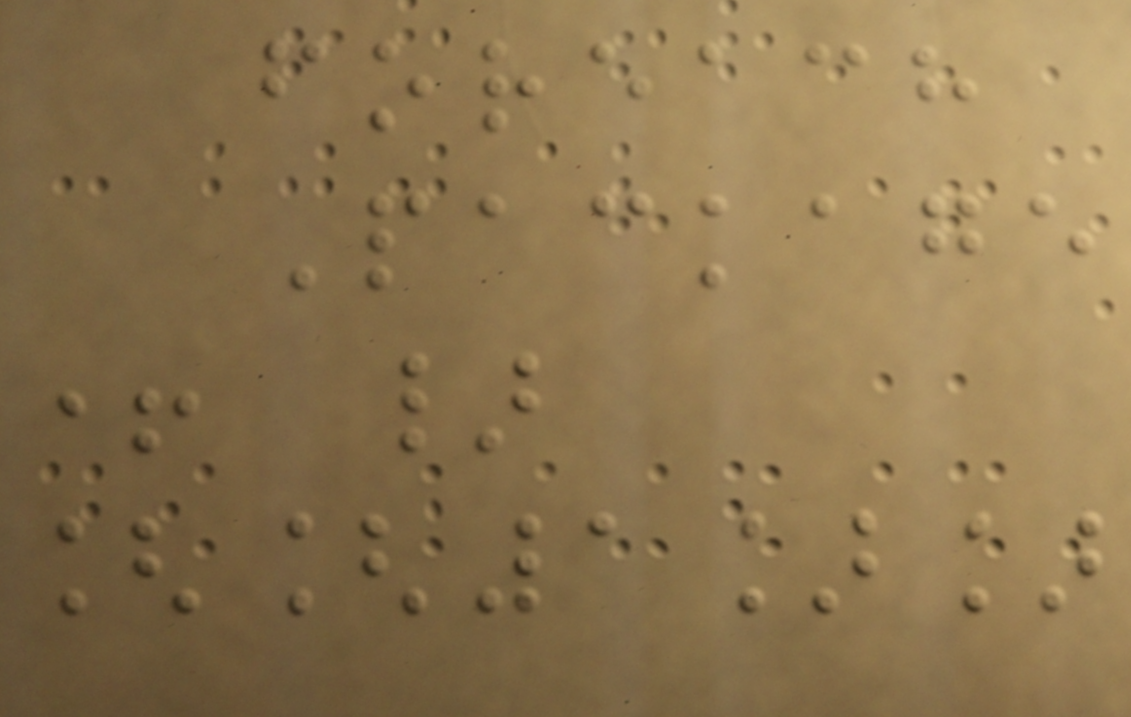foreach
Package
+ }
[[1]]
